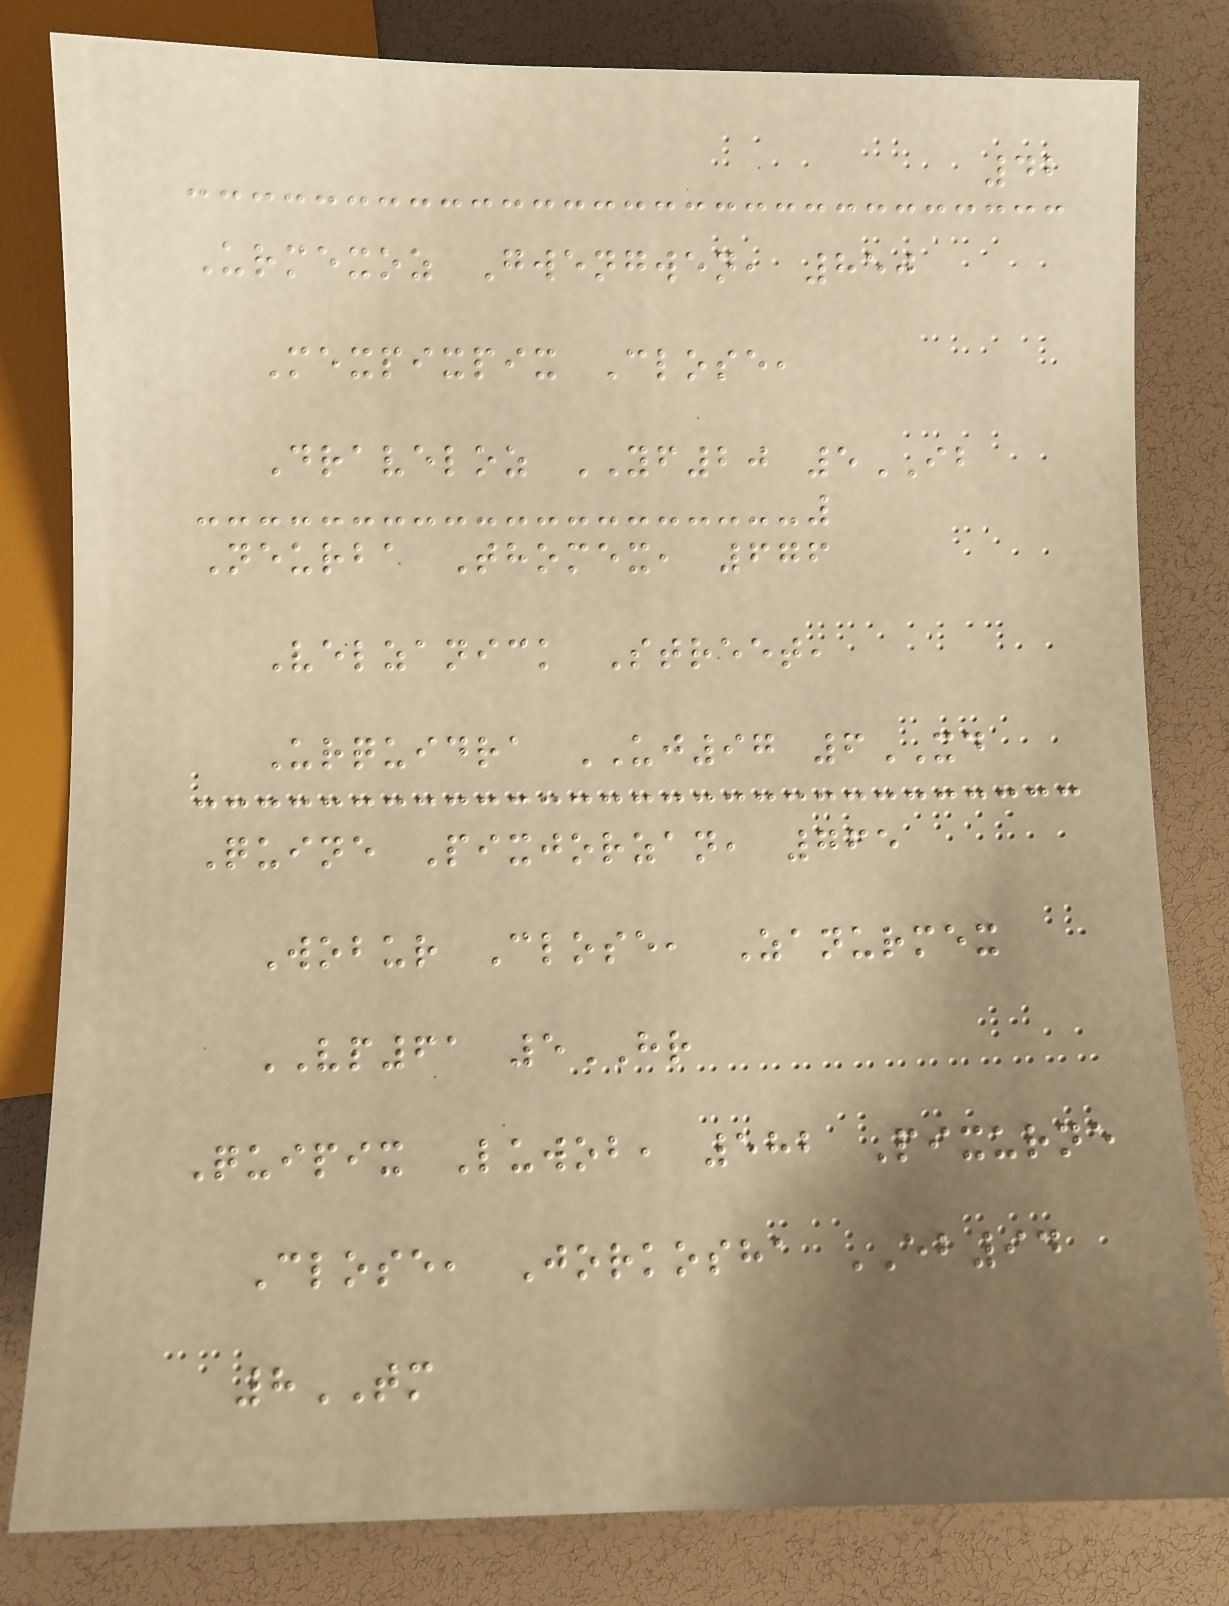42
Urmexoz Gwengwen, 850
Mexpixpix Close,
Draveloz YF20 5IB
Neurba Thomex, 676
Velzanick Street,
Urquidra UJ97 6XD
Quine Pixjorzan, 765
Wobur Close, Zanurmex
VP61 5HR
Quipix Luwob, 582 Pixurne
Close, Jorkosha EB94
8TM
